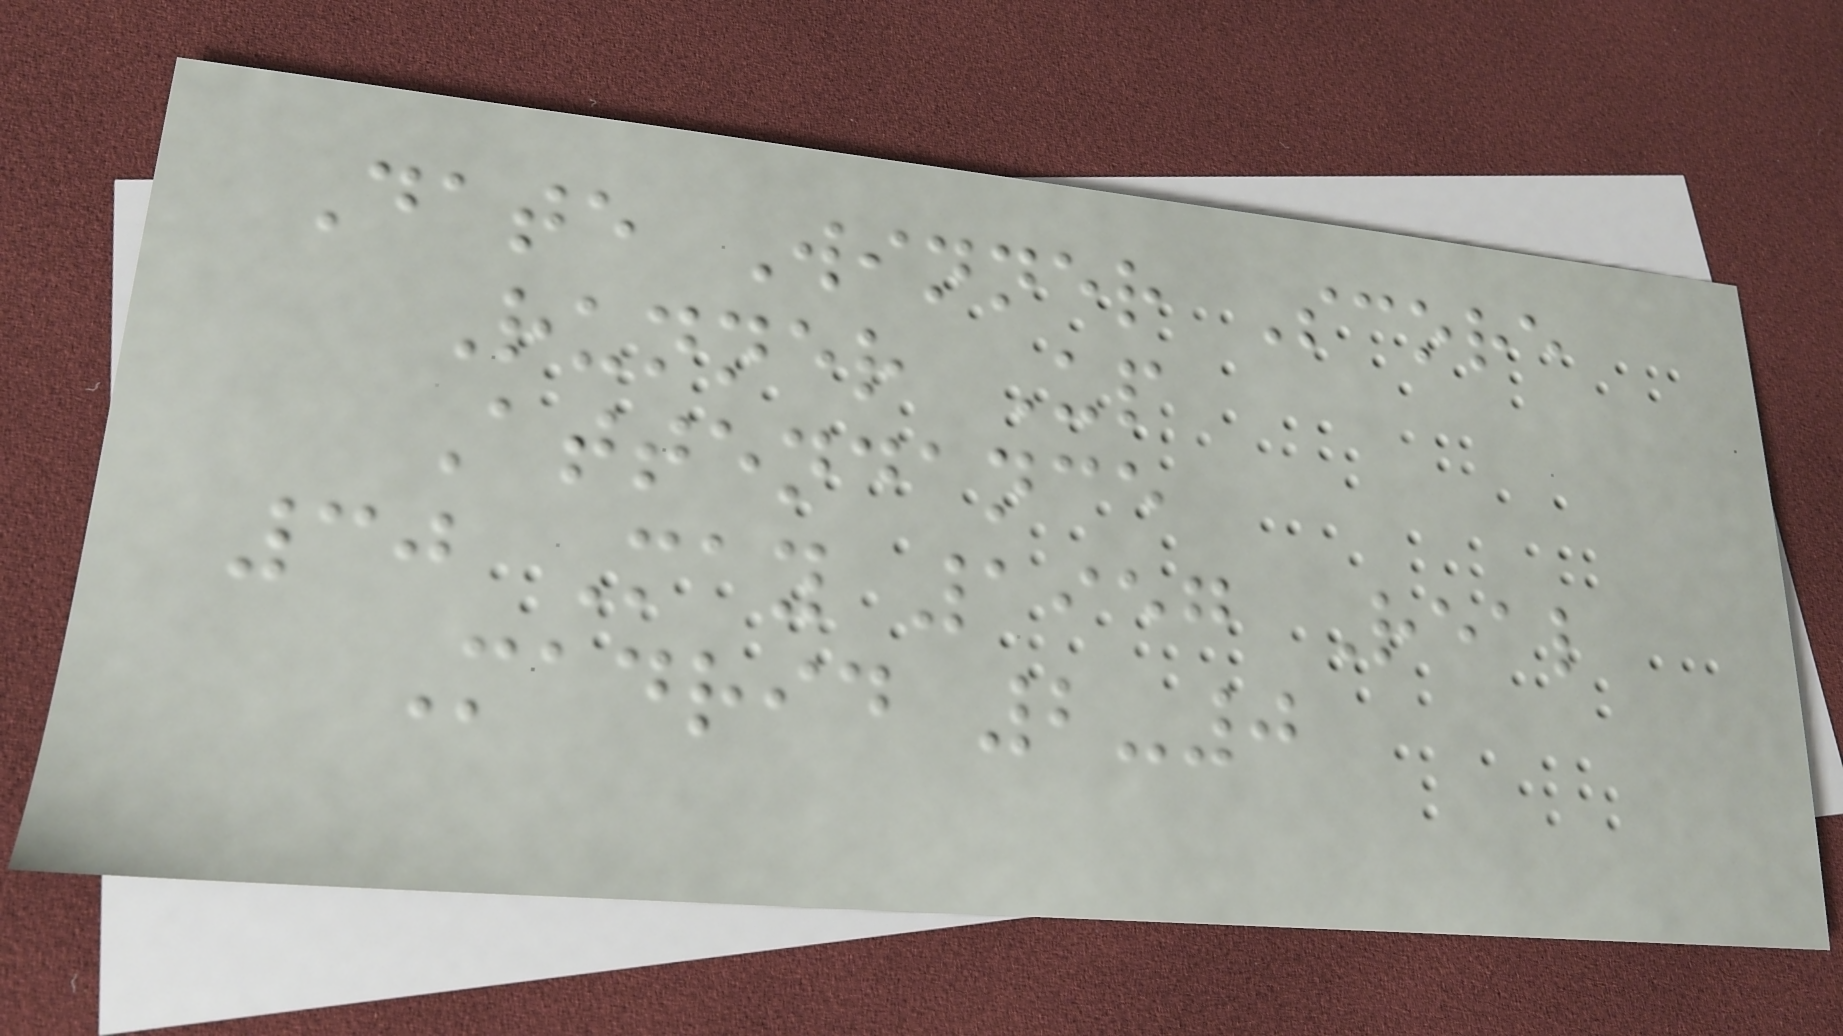Date Winner Score
Runner Up
Attendance
30 May 1957 Real
Madrid 2-0
